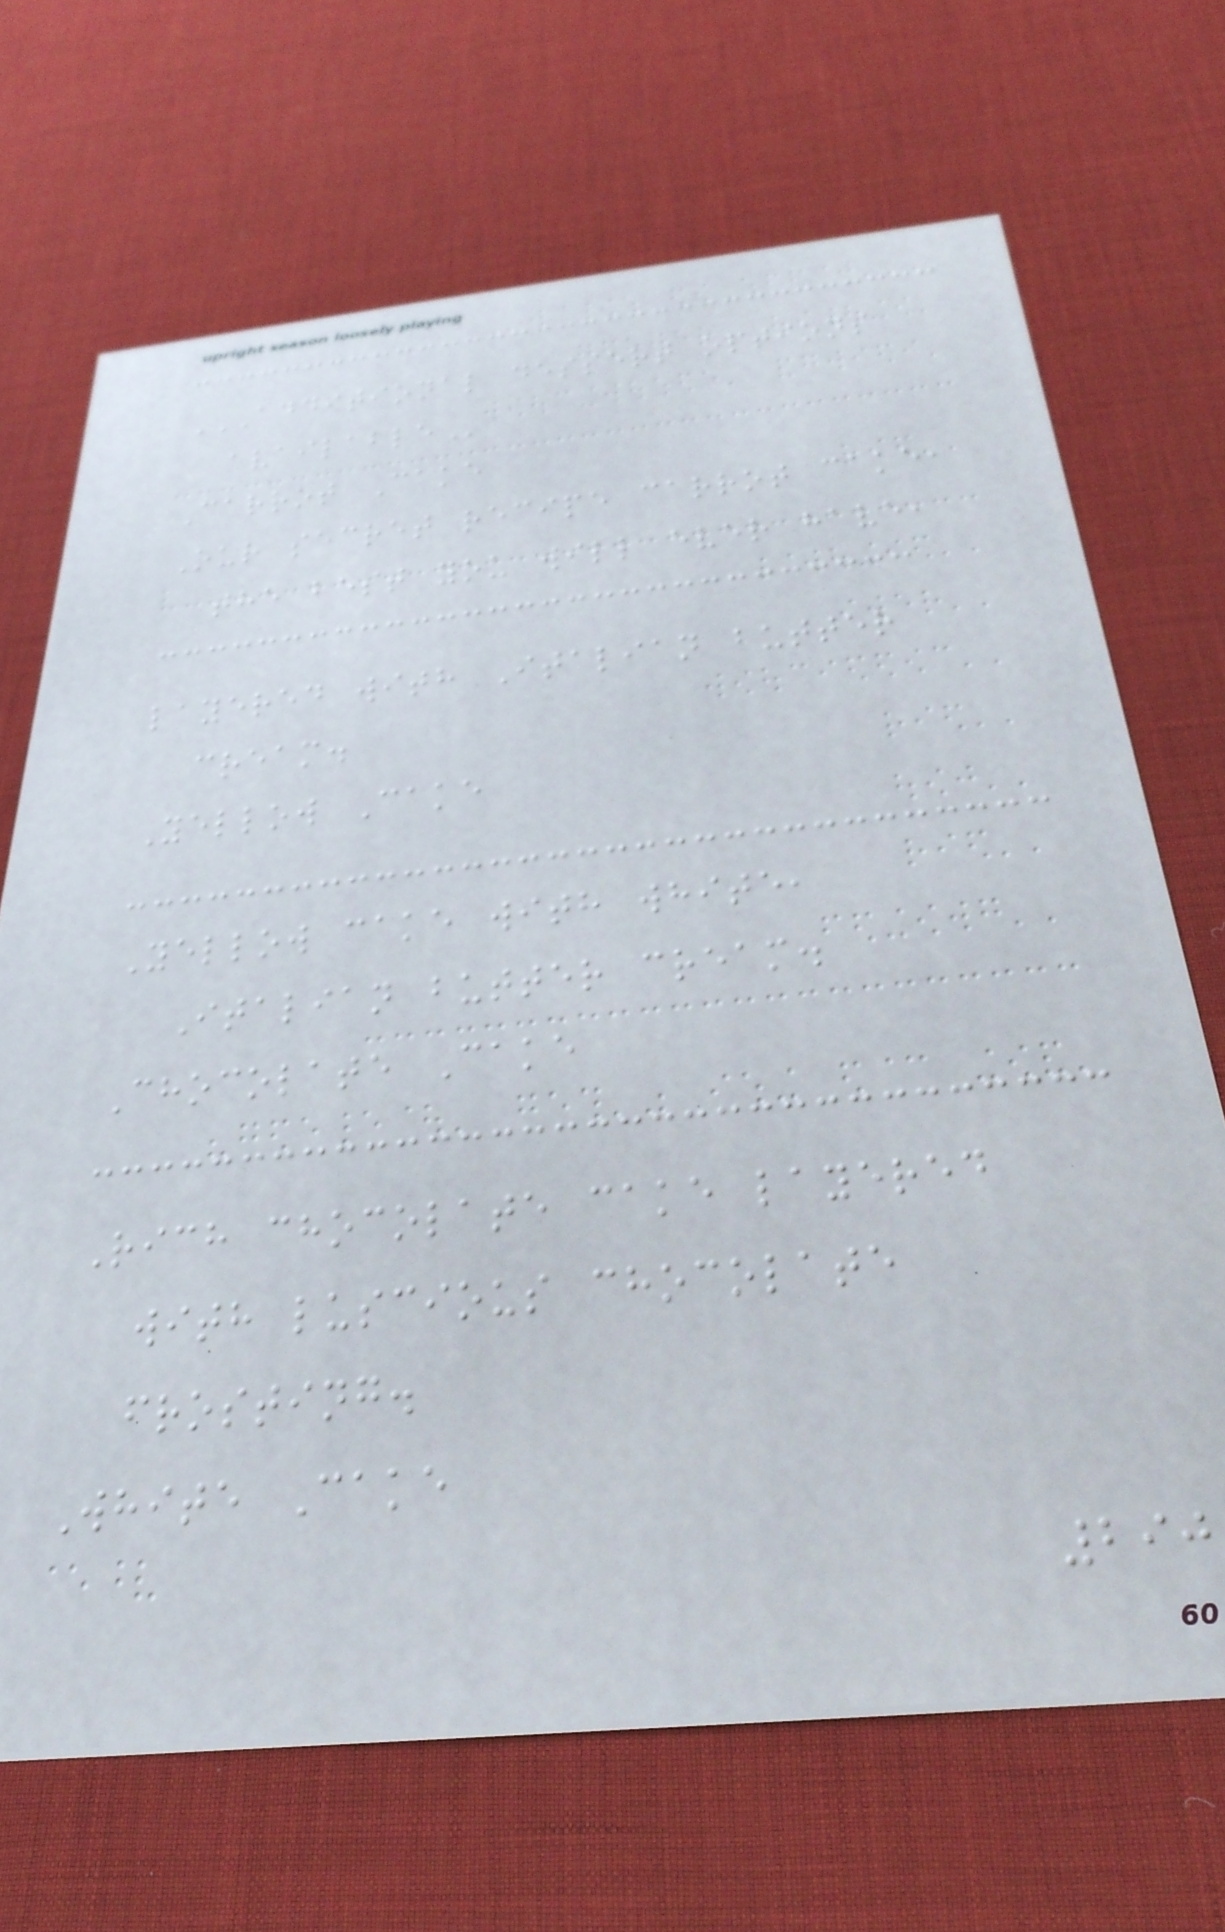ADDITIONAL DESSERT OPTIONS
AVAILABLE
Carrot Cake
Our secret recipe carrot cake,
the best you will ever have,
layered with Italian butter
cream.
Yellow Cake
Yellow cake with white,
Italian butter cream.
Chocolate Cake
Rich chocolate cake layered
with luscious chocolate
frosting.
White Cake
290
